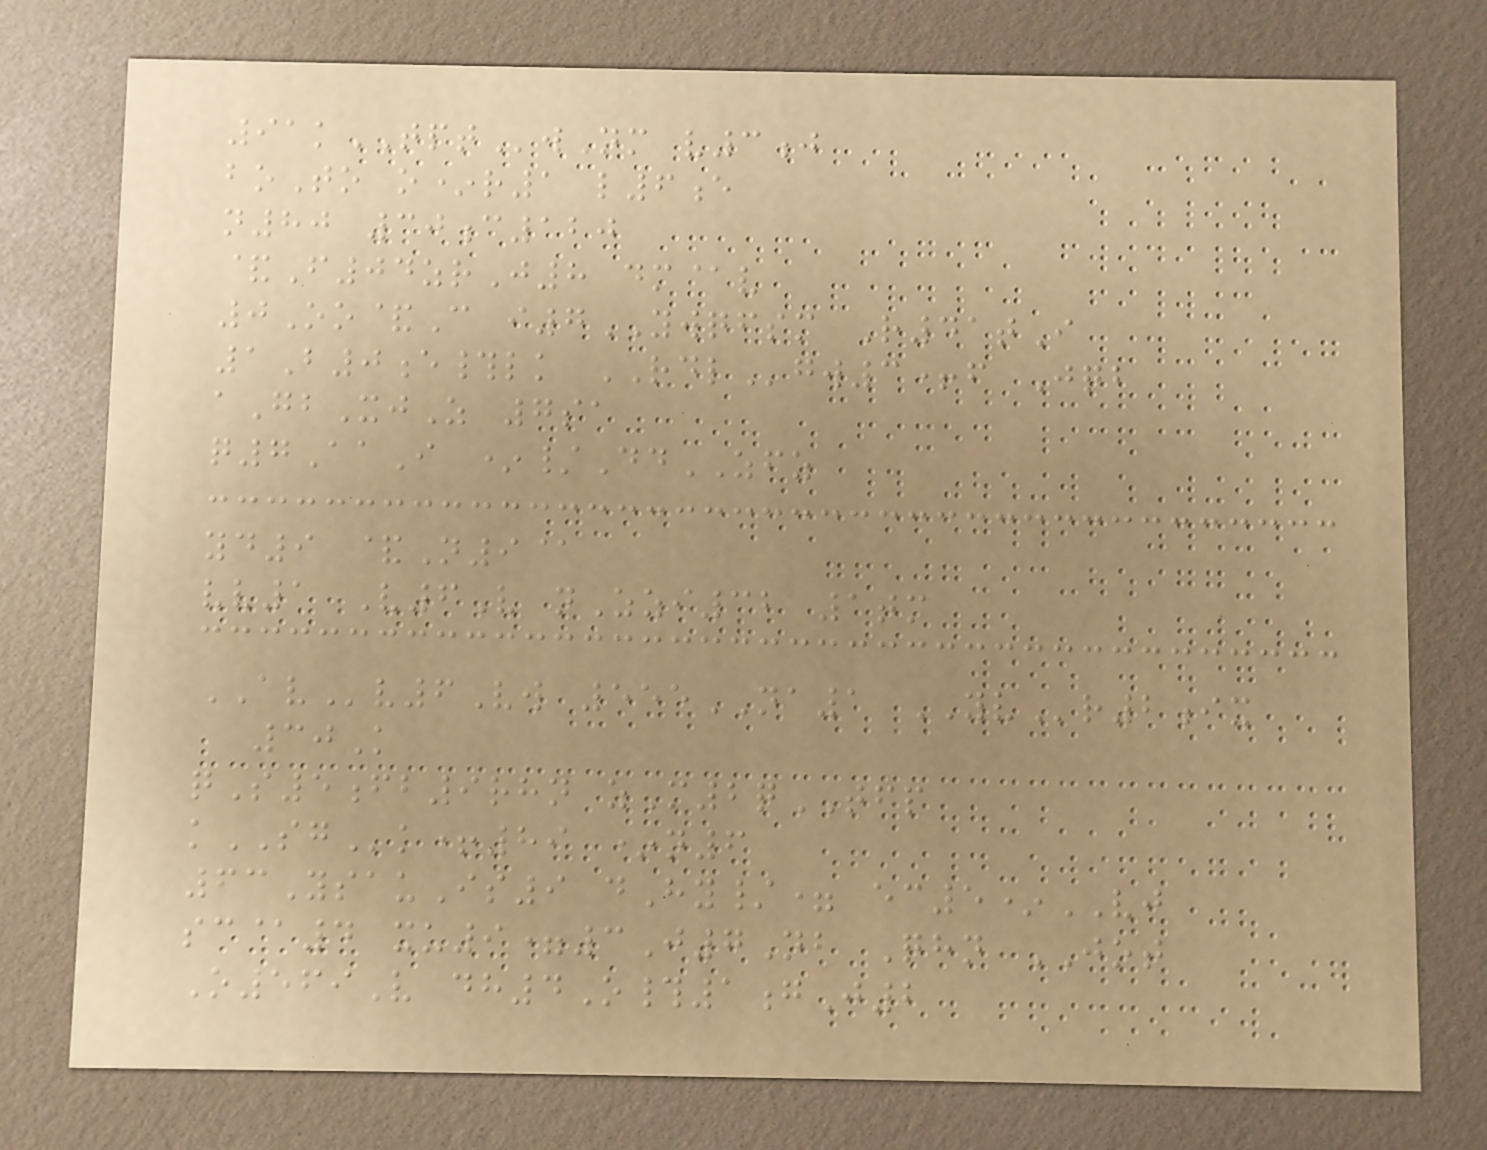91kTPTwNm v3j
boTo o*r1 l6e
n80 30c120
&F04zrJ8 dm@v
0Oo&C i7YWQFSM R41tI
1B0e#lk RDLgw3+f Jqb
aGbXjZ 7sa
q7AaI */DdZFZ
yd9 &N9@
vv1 V6V nZzi32 1tm
AVv6Vw 555NA1 YVr2ix
30K
qS5fb9rhn zM2qTFP
kSGk+89 *n6
63YsauIs9 dHy/= ec5*VJ
sc@4 xu9=3J7Nb Qhn JOT
O569V dh4O#1gJ2
